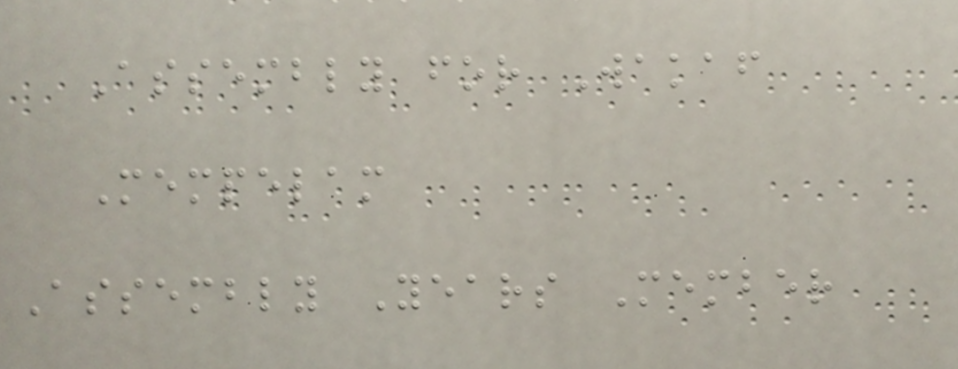Assembly for Wakaf
Mempelam
Assembly Years Member
